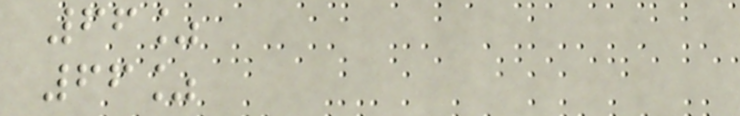66%
66%
